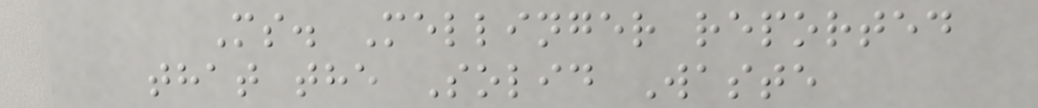Ms. Mellinger reported
that the Solid Waste
